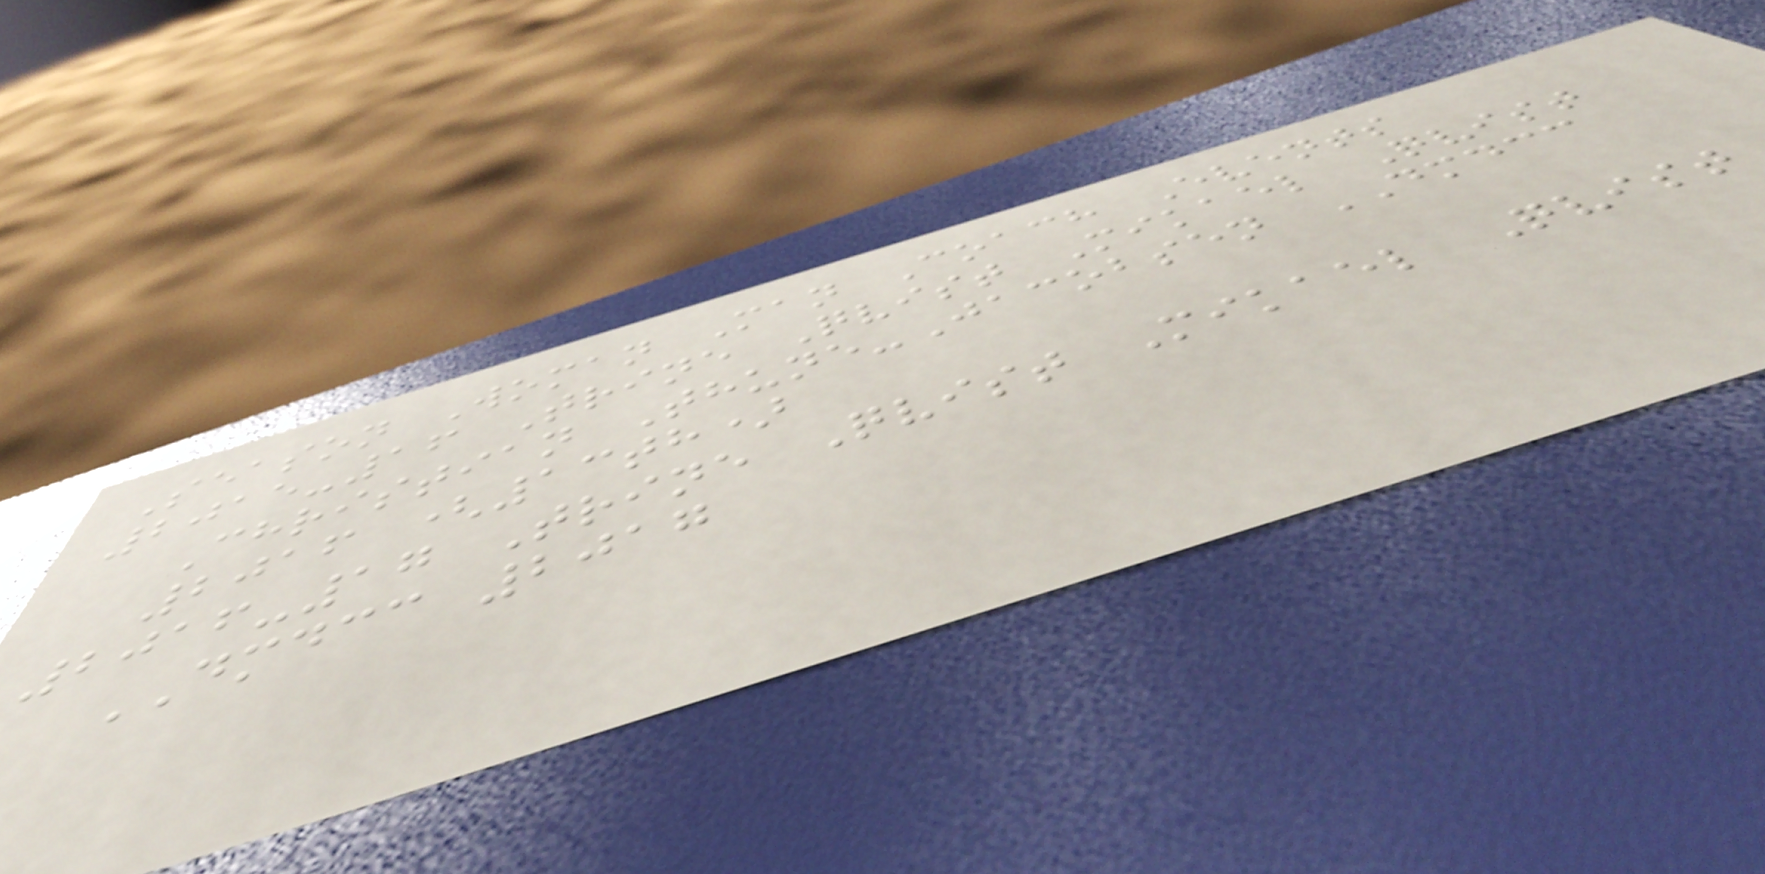Season Woman Man Coach Events
2015-16 Trine Qvist Mikael Qvist
Christian Thune-Jacobsen DMDCC
2016 (13th)
2016-17 Trine Qvist Mikael Qvist
DMDCC 2017
